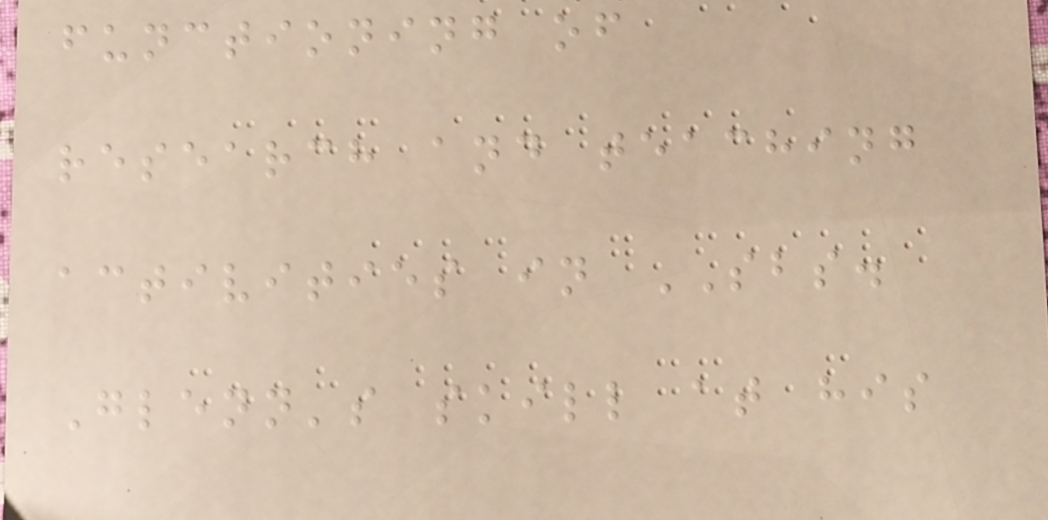functioning of
research and teaching
activities in SBS.
Glenn's skill at his
